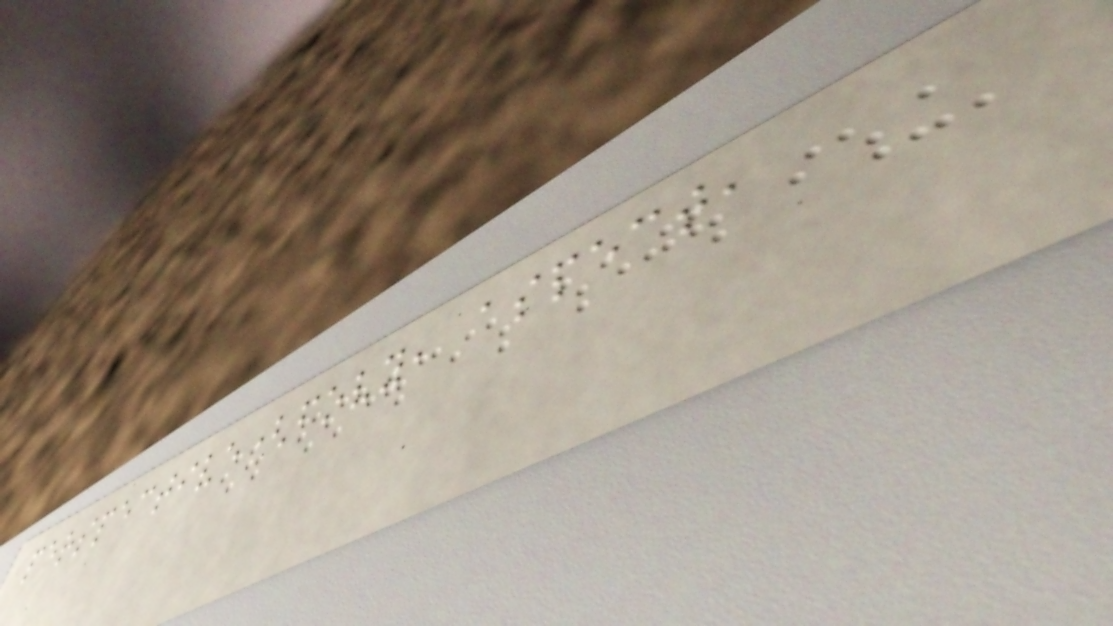perspective(fovy, aspect,
